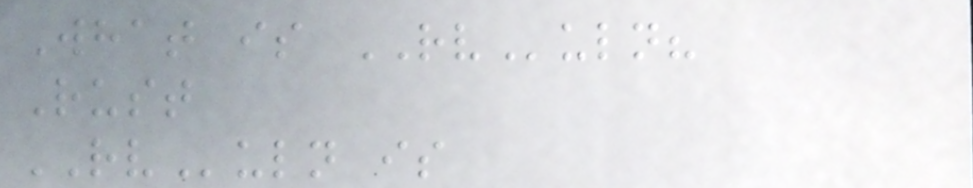What is RVuln?
Rust
RVuln is
